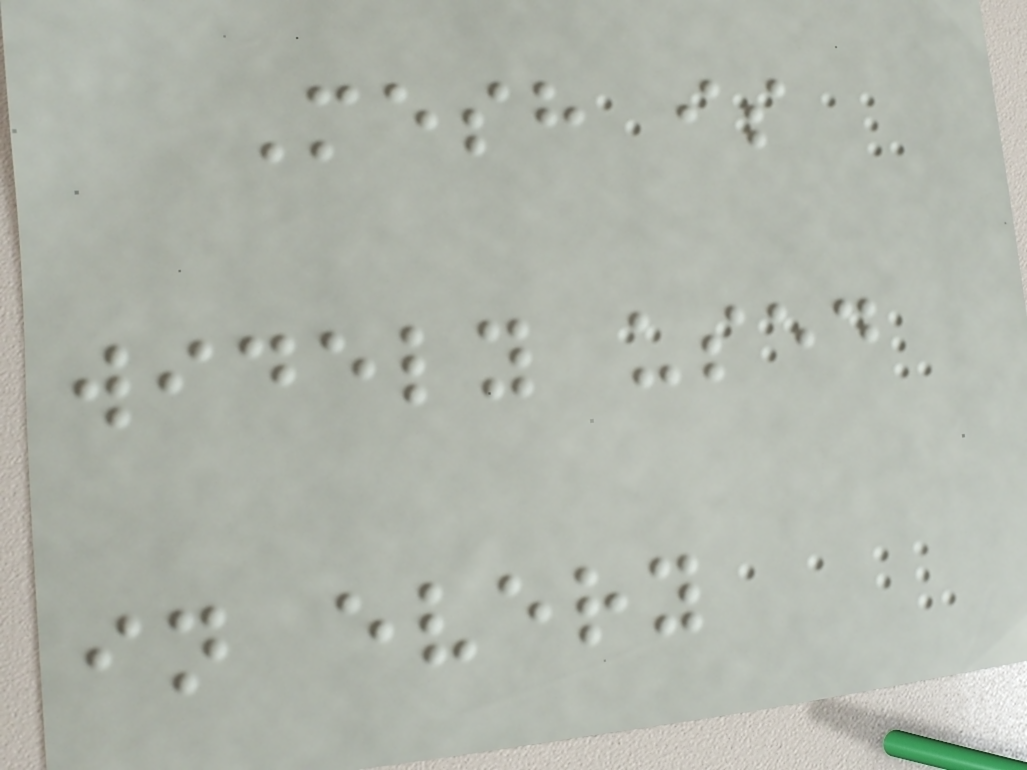Mesh is
widely used
in every
